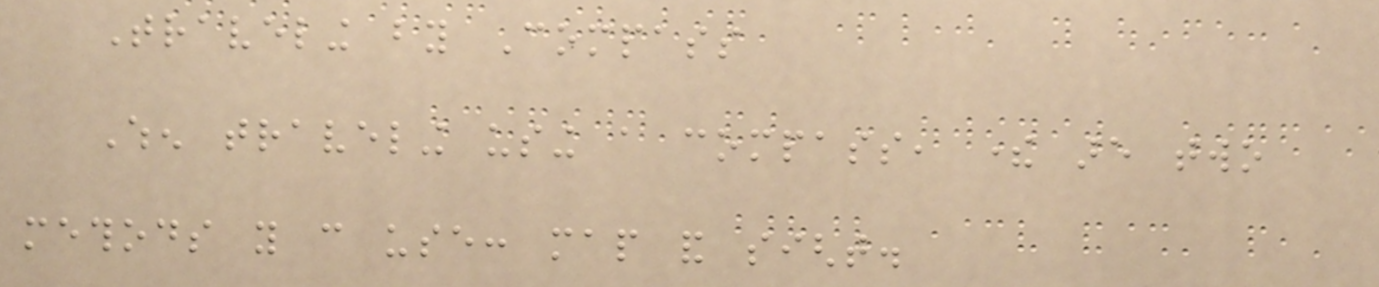Traveling by Compass
When traveling using a compass, there are two
methods you can use: map and sight.
